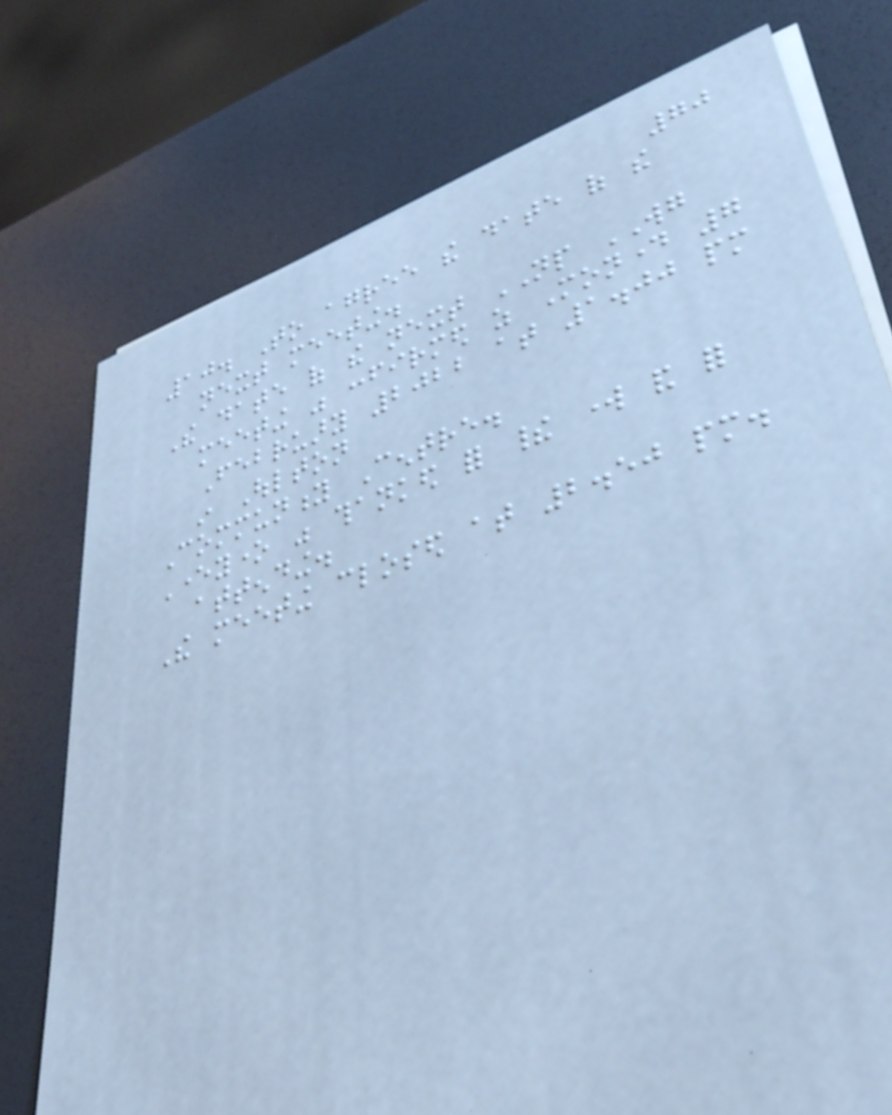70
10. To agree the date of the
next meeting.
The date of the next NP WG
meeting was confirmed as Monday 7
February 2022 at 1.00 pm
in Oulton
Community Centre.
Everyone was thanked for their work and for
attending.
The meeting closed at 2.50 pm.
